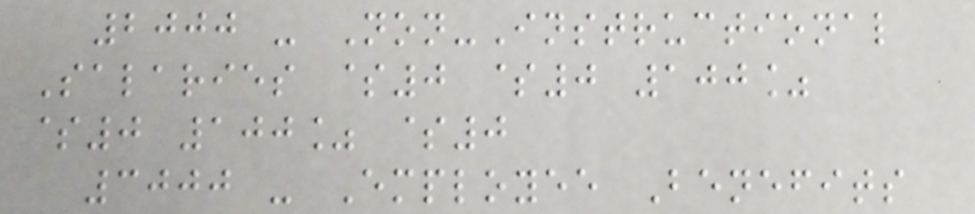2000 - Non-Instructional
Salaries $0 $0 100%
$0 100% $0
3000 - Employee Benefits
